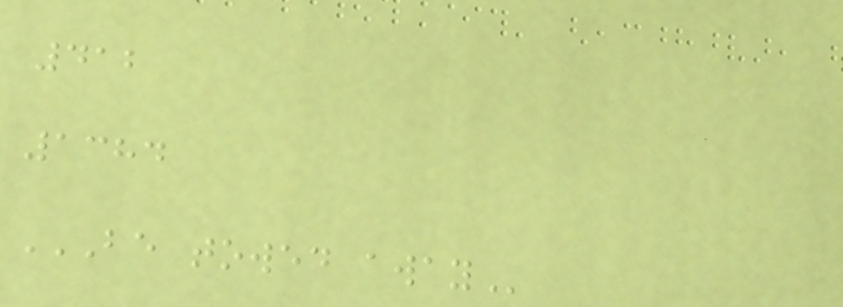412
1384
BE TOWED AWAY
